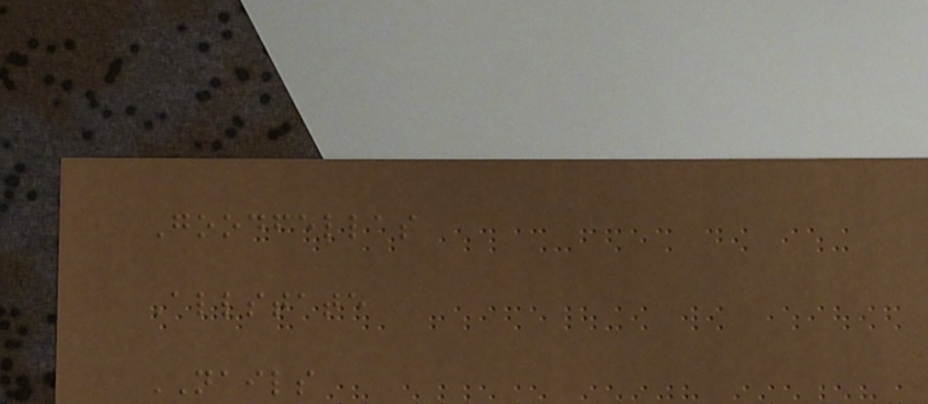Goodfellas
Allstate
NAILS
